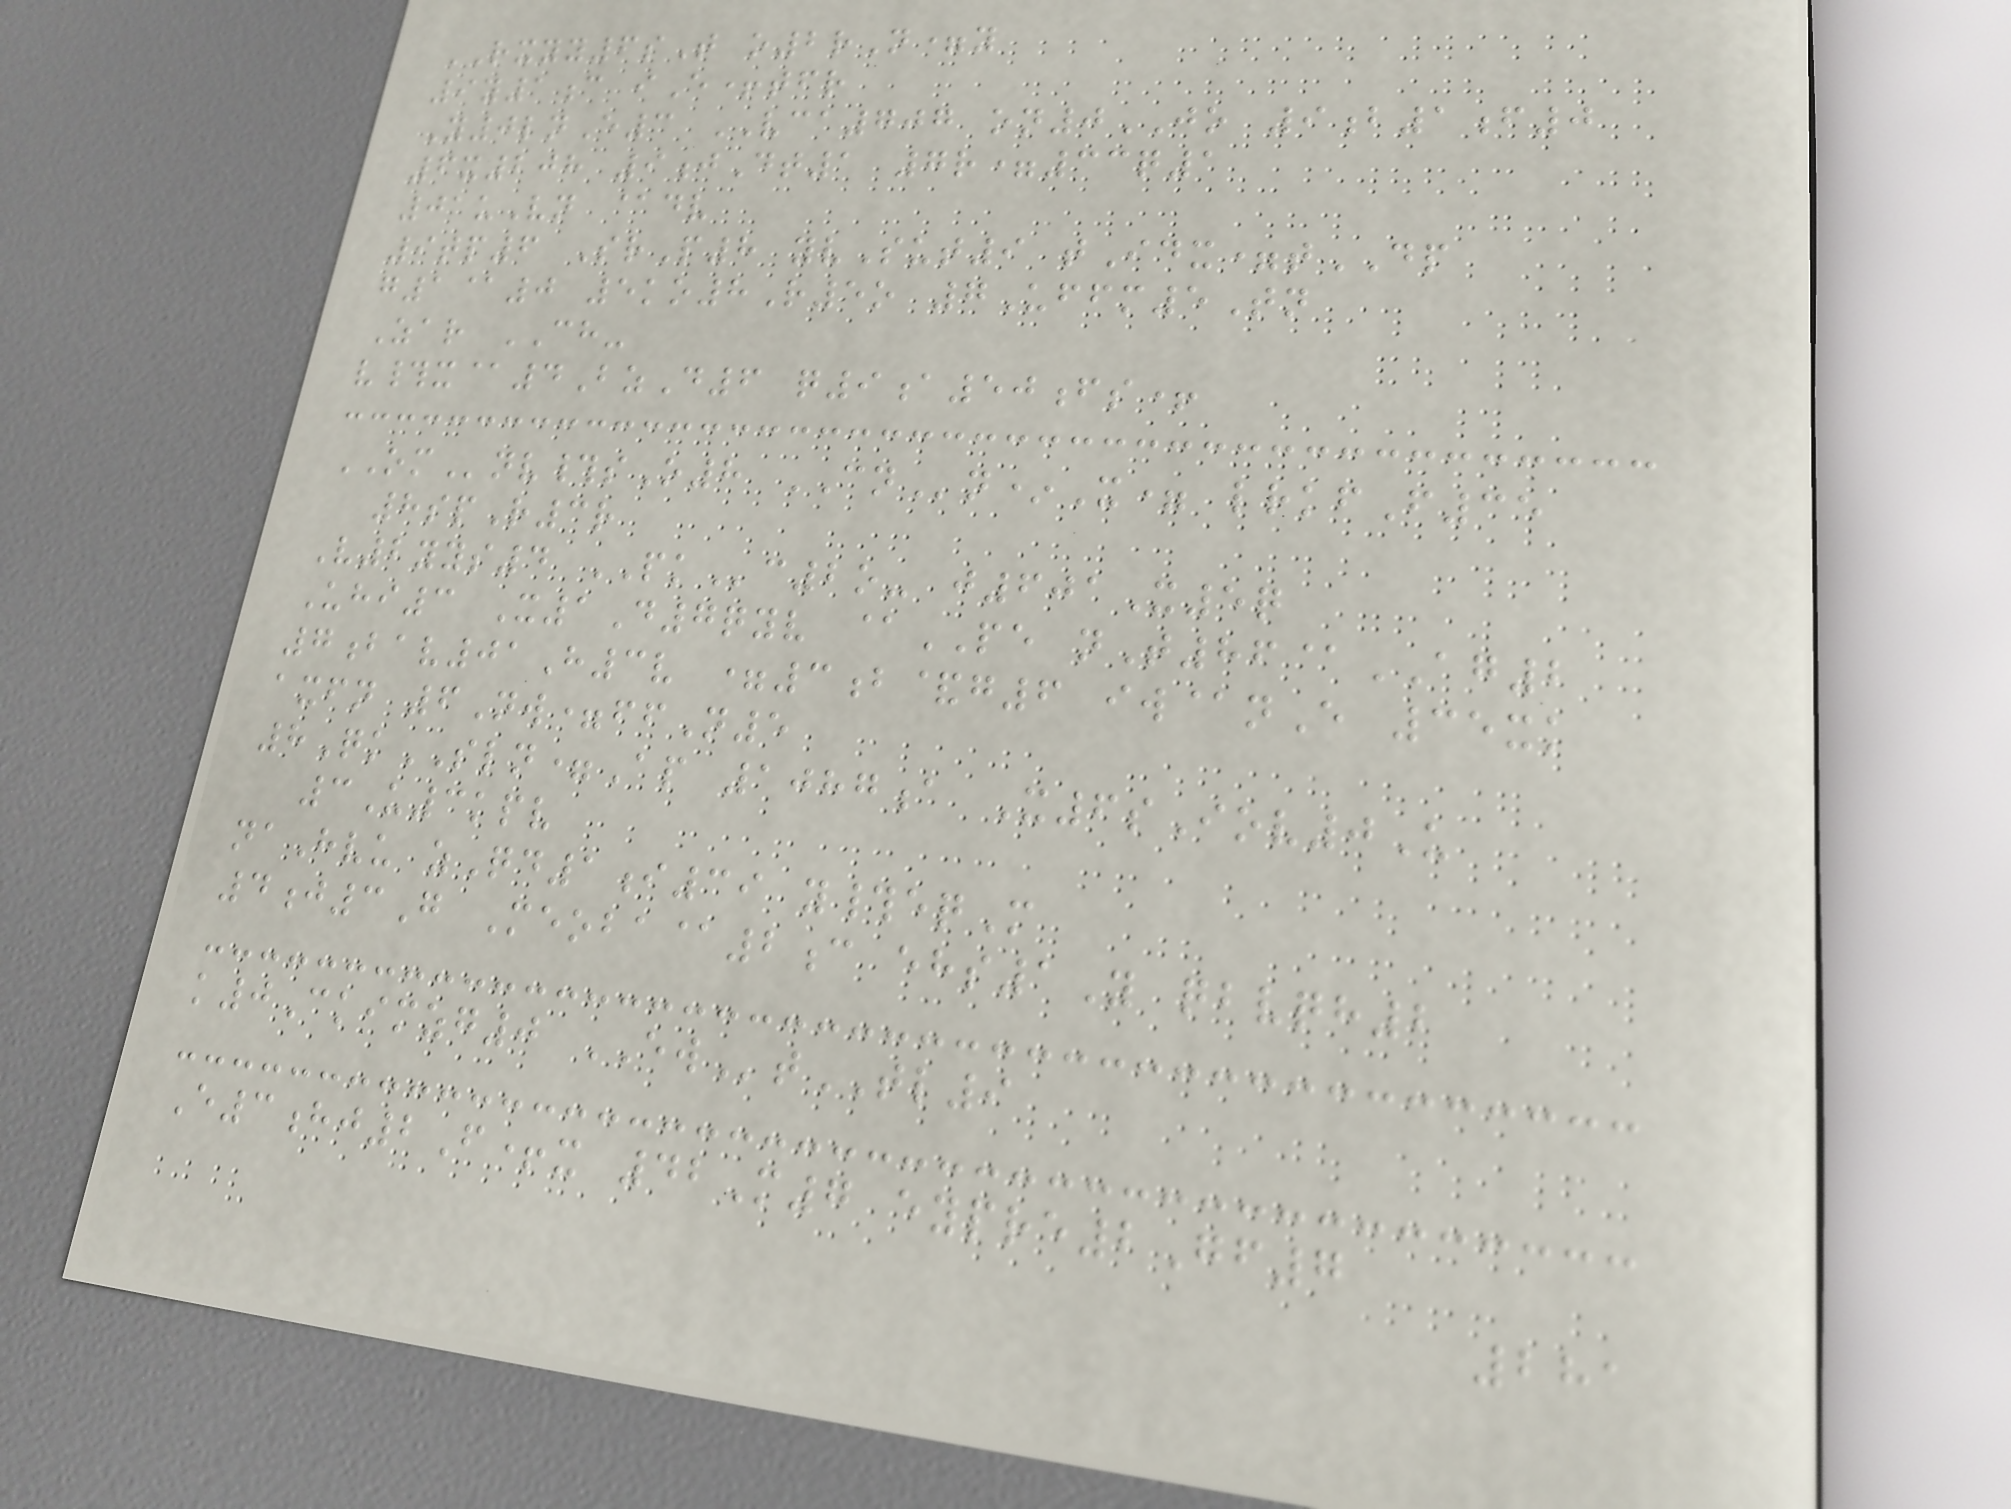RXYY6sT o2rN=y
9y1c iE+tfr
Y0lnE3 VCA707 on0JO 9b1f0
6x208 9jDt1 7r=33q1
01uVn @dv
9tp6 SrP8 yvSut9 tIdx=tDP
g1@0 5ko8R5o 7Uffm5Tn
Zar CH-
v#x@4BzD6 q9a50fs+
OMnv#sO8 CNn*X= lrkfF35
8spR3r
V2yys4 PKc2o- j601X5q
Uhi3 X1D7qyv @PE nT86@AG2
7bav01H3v =3b&g6 iw@nE 35xk
axfn 6Nw=ffN5
8QkSLN=Ap 1087a X6sIov0U
3U3kpv
naHvu zQd1i39 y#eqM
4j3G Meoba@2c ehs1Y qbvqh2
k0Ckimzg0 EWtTL9
E3hj2F+x 42M7 eypre2Gf7
281
